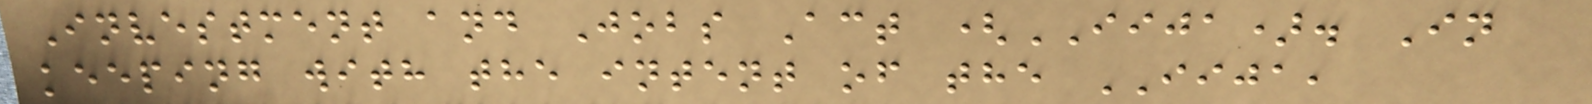Investment and Jobs Act (IIJA). In
keeping with the intent of the IIJA,
